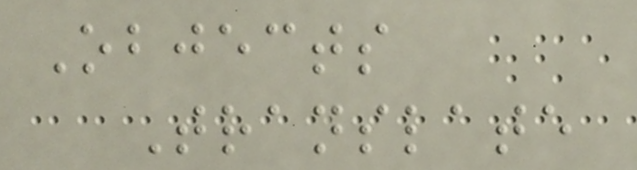Objects
Translate
